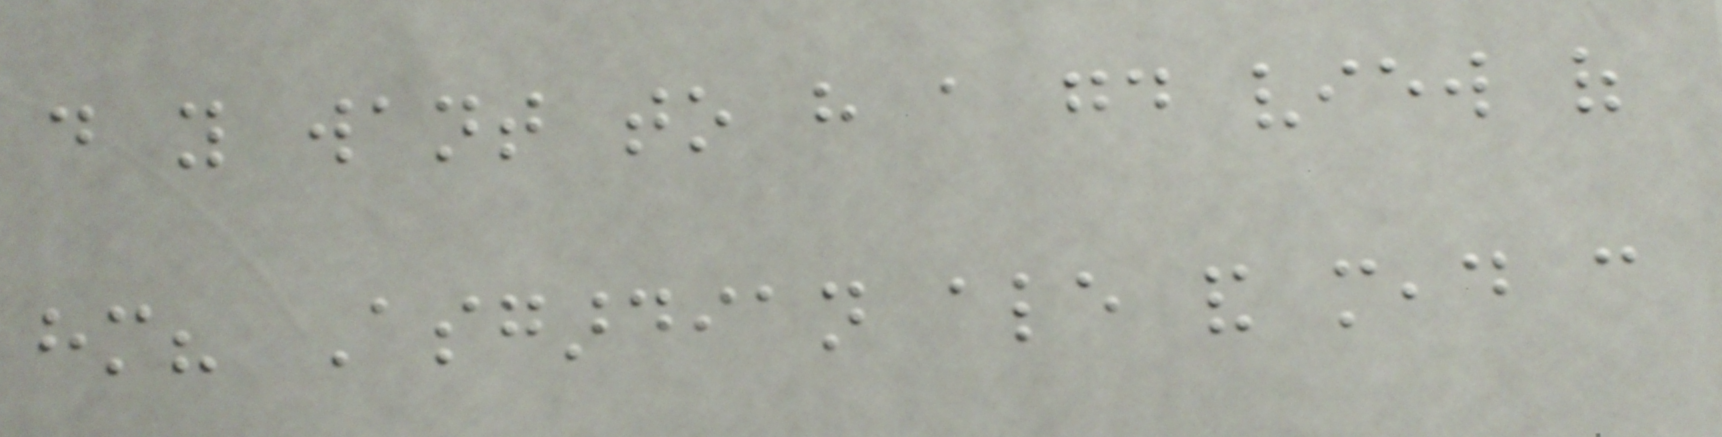do you want to have a good view of
him? Asgardian ale and mead can
